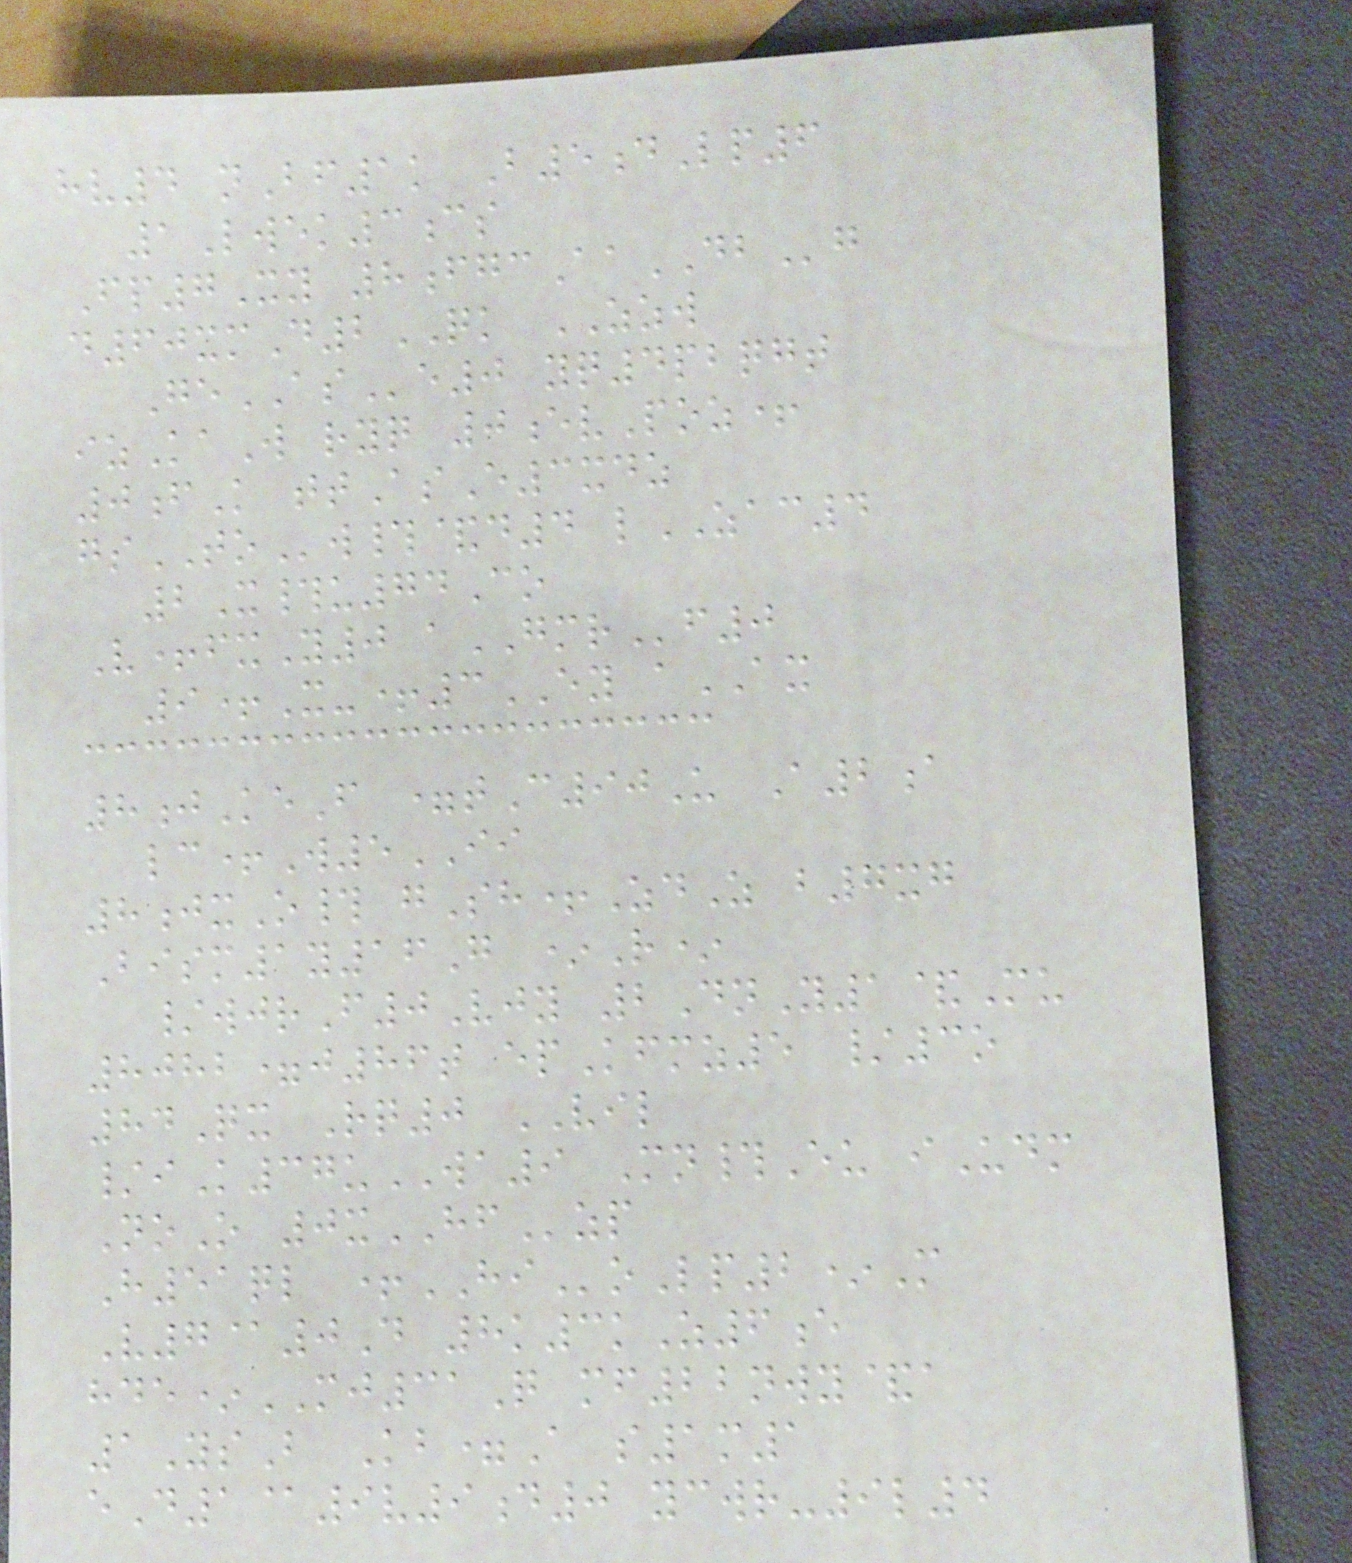hv4 nBf1k B5dLp6
1Lwek3cs
Fp7Xy 8fgcAaDBg
d60xmD2QK ZZW
GeASe0 yq4pbqgt
izKaW ryq 0evPoz+
0fK ttAsE3xdz
gsTOw#&d4 lZAC4
2X#u74Co
V+fxY0 aGMRf0
9+X-+3EY aAX
8jKeF =tC90U A2a
lc+W5II
8jxO# gSh+ZdZ b7xg
Bism1y16G *R*
/wjrF0Vjy 2DnY1&Mu
8082=j86t epKfmz5 /3o
84Qx Rq0 VIL
/iK37uWA9 Mn#Eu iUdm
NoO 0xHFzp
H51ql +HIoLp2*M
V7@0D 8k3kZ6e
hde*MJ31Q mf22nwy&a
1YsB Kb=A s1m1
eD1@9v9d0 ycwr-9l4
